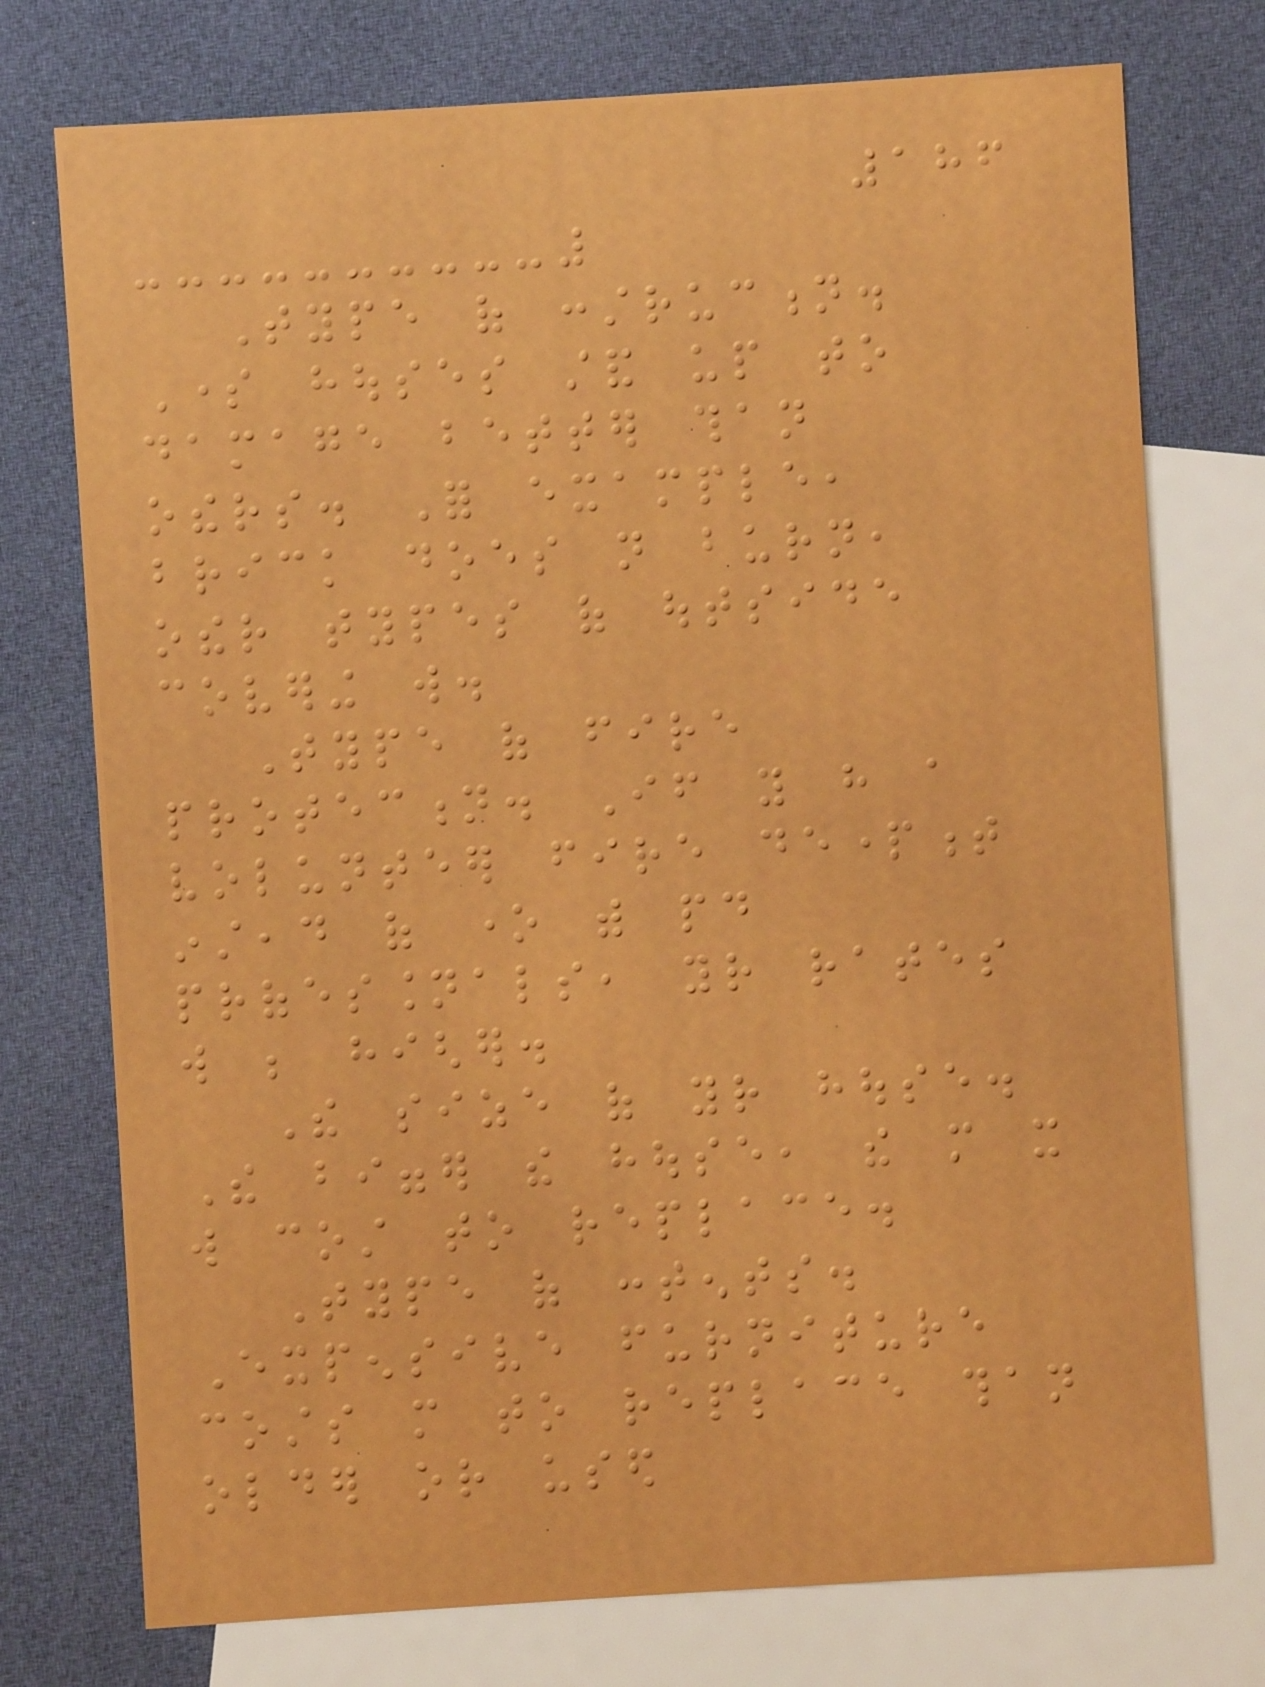186
Type of construction.
Some houses stand up to
damage better than
others. For example,
brick does not burn,
other types of outside
covering will.
Type of fire
protection. If you have a
volunteer fire department
instead of one with paid
professionals, your rates
will be higher.
The size of your house.
The bigger the house, the more it
will cost to replace.
Type of contents.
Expensive furniture
costs more to replace than
older or used
